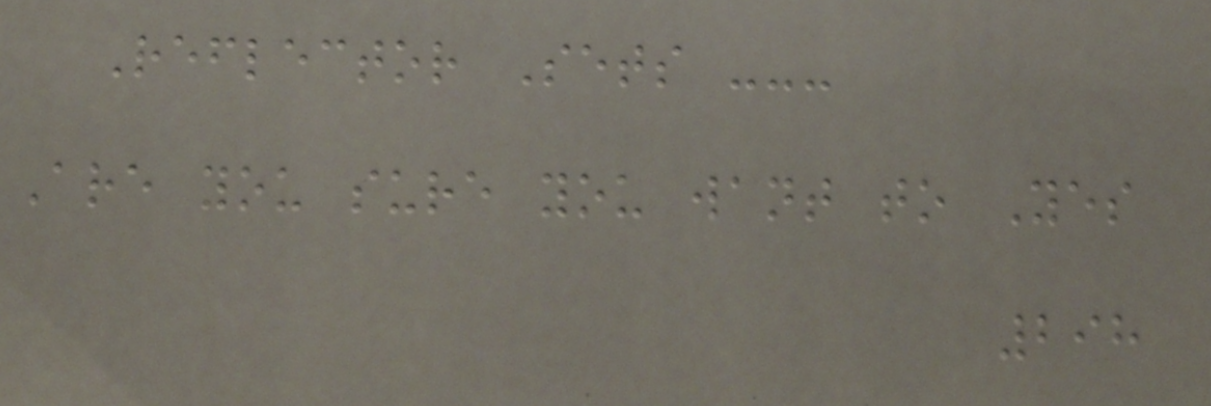Reflector Sets ---
Are you sure you want to Yes
298
